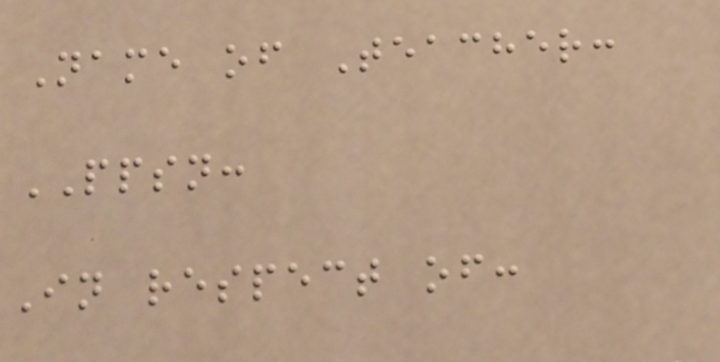Name of Teacher:
PPSN:
In respect of:
